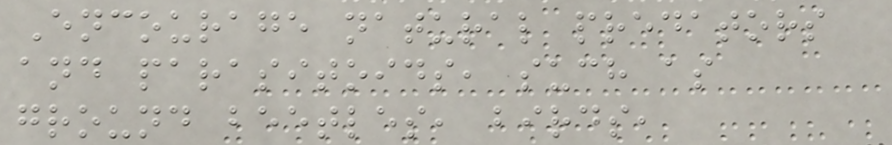Encourage natural predators
and parasitoids, such as
ground beetles, birds,
